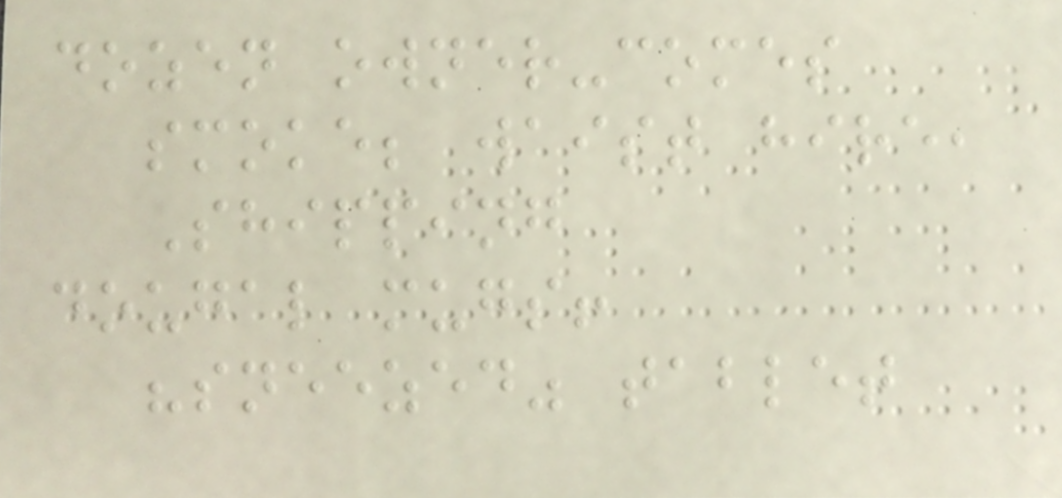dozen owner-comes
smoke; waist hire,
Shipping
dougal mugs!
"sneezed" tablet
